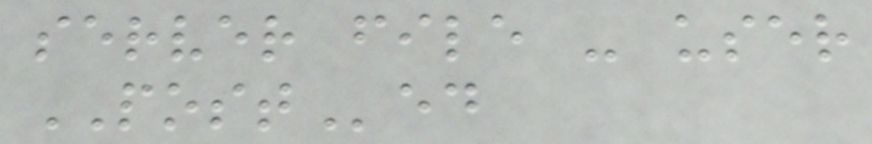server file - user
POSTed
